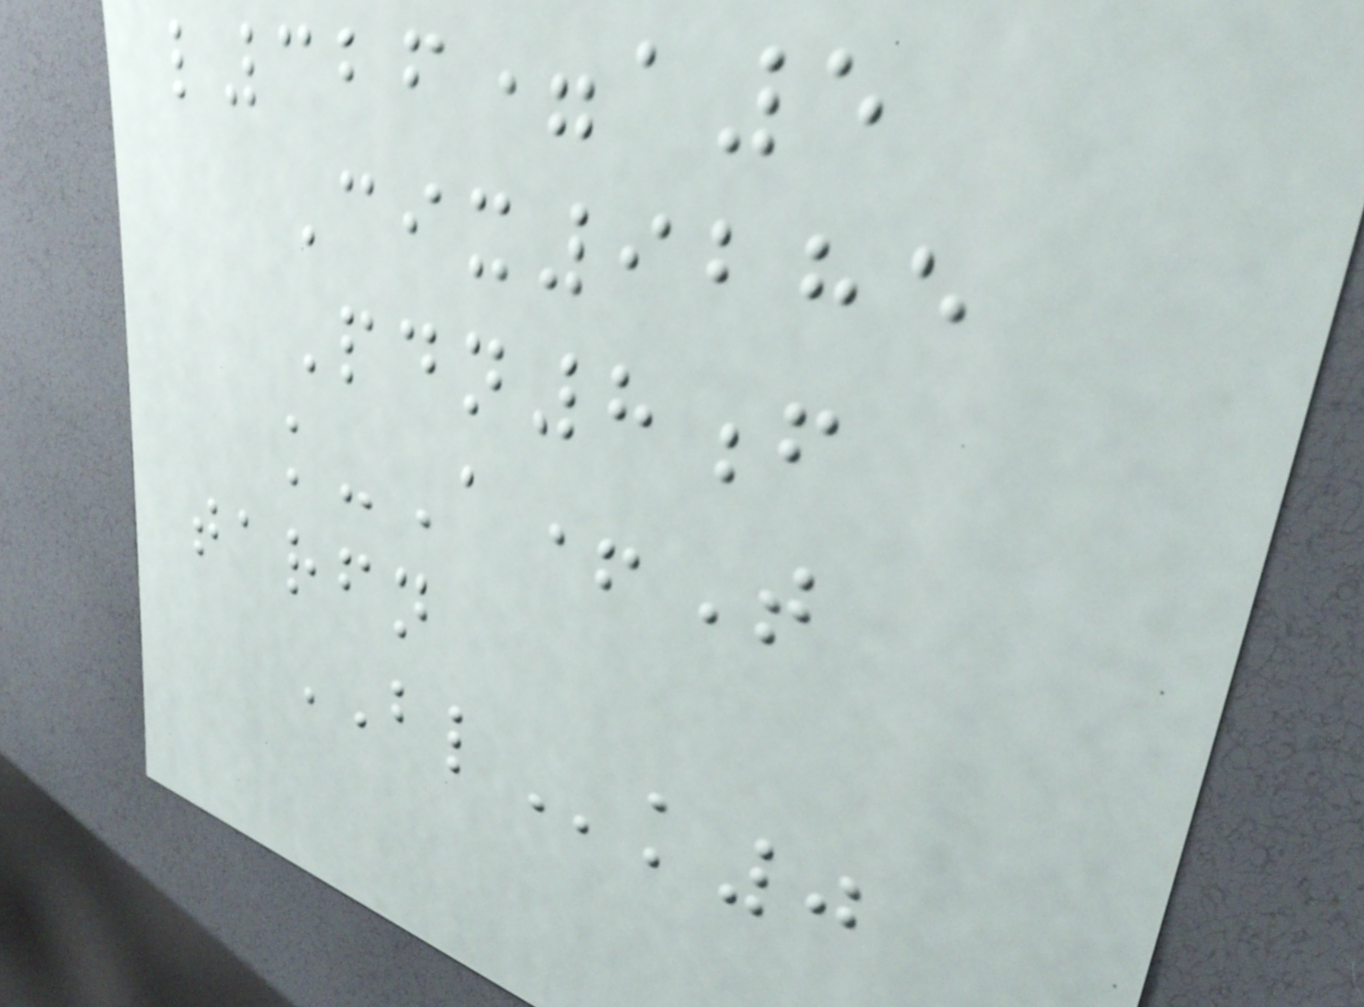l326=a5
Cix9285
Pdn8f
k-A+T
tarfn
BLk0
